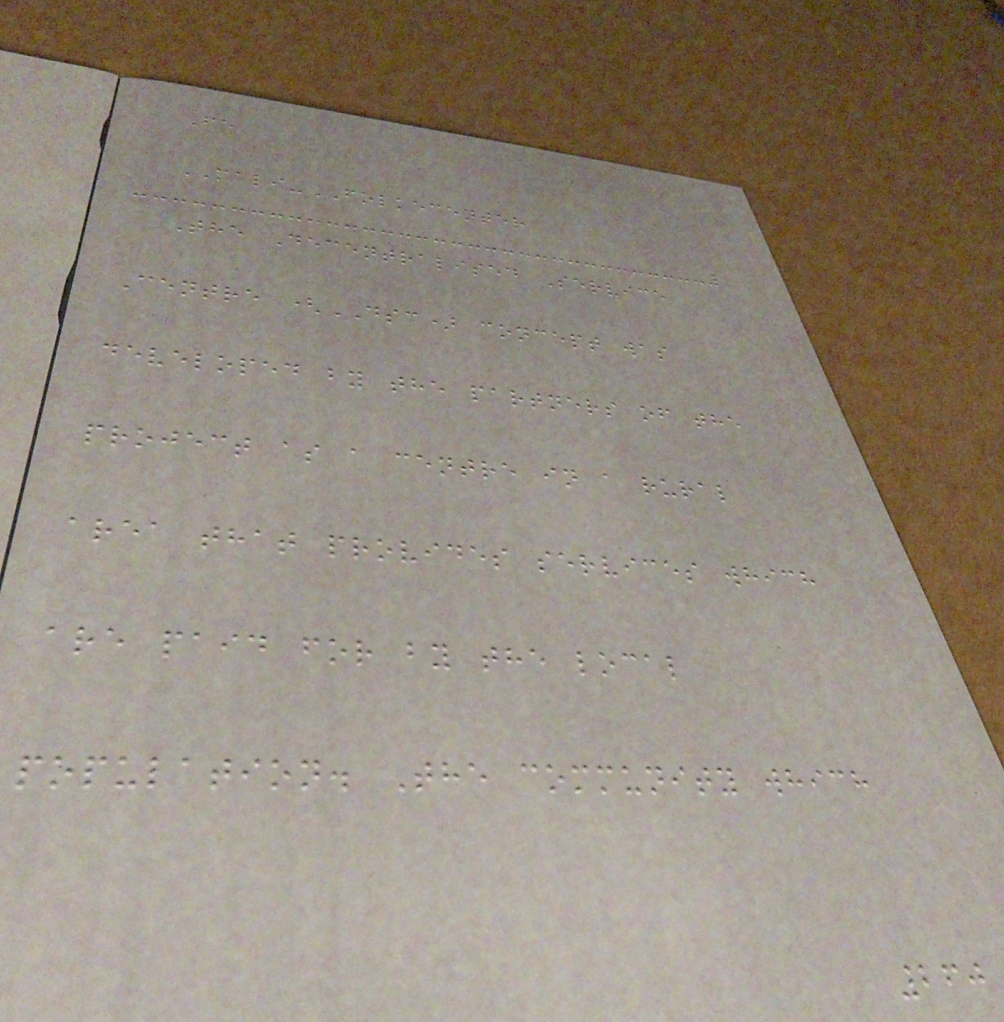Fe
MALI-FOLKECENTER
The Decentralised Service
Centre (DSC) concept was
developed by the partners of the
project as a centre in a rural
area that provides services which
are paid for by the local
population. The community which
260
